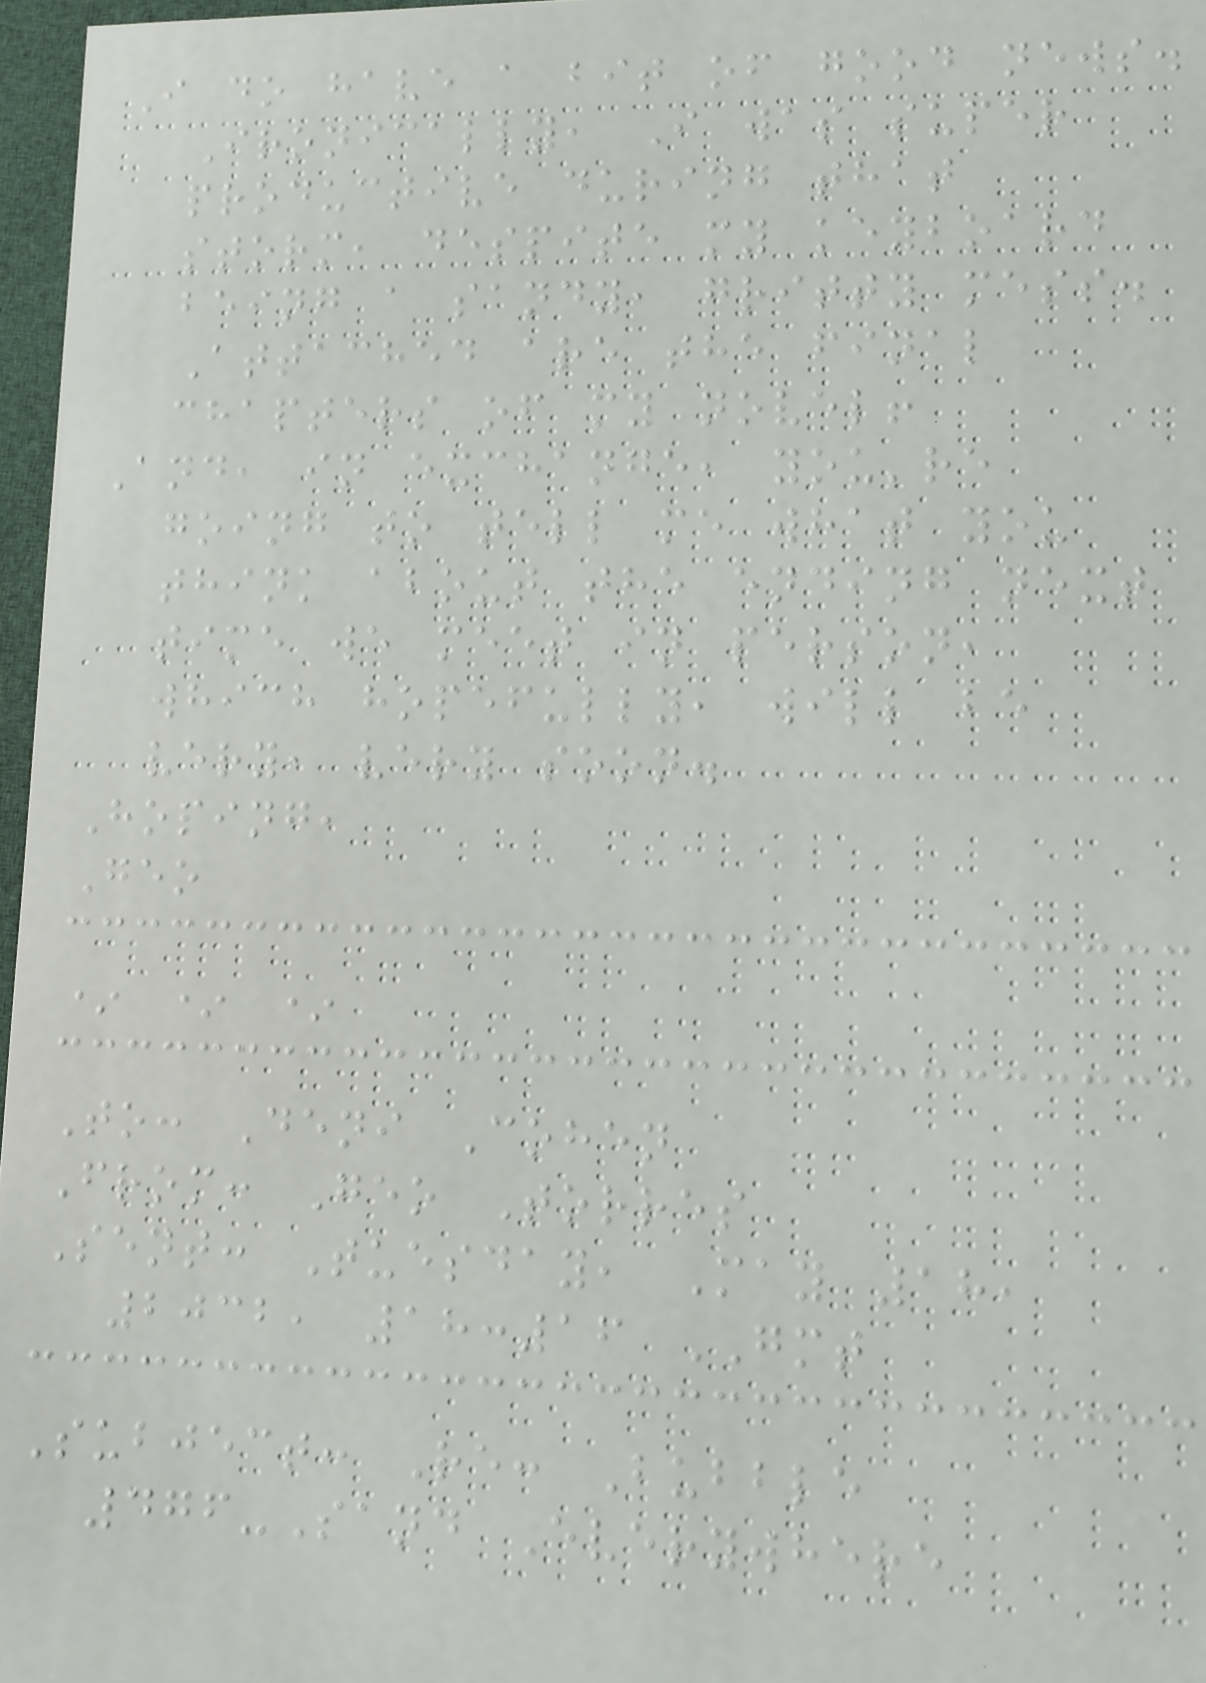I do have a bit of good news.
Ironically, I was super
productive during that
storm, despite my keyboard
being a sandy, gritty mess.
Attached are the final
chapters of my novel!
And, in exchange, you're
going to tell me what you
think about the ending next
time we meet in person,
which hopefully, will be
very, very soon.
Hoping,
Geo
* * *
To: Deni Cohen
From: Geo Torres
Sent: Tuesday, May 18,
2032, 18:16 GMT
Subject: Re: Bubble
476-Sand Everywhere
